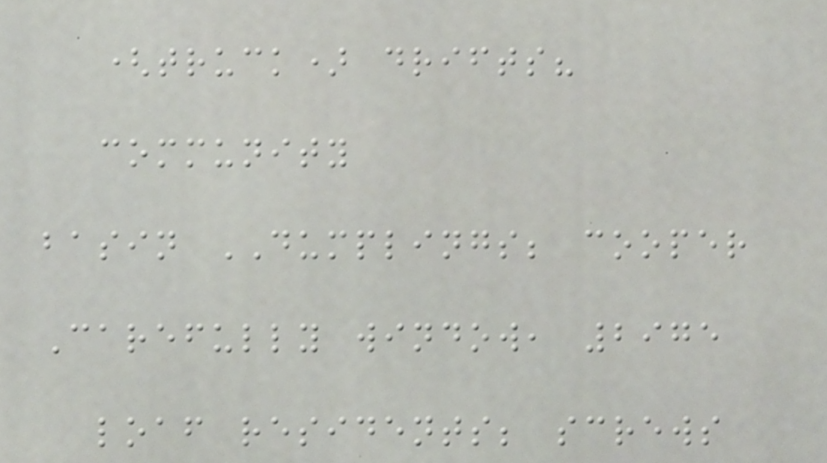(truck) drifts?
community
basin DUMPLINGS; cooper
Carefully window, 2975
loaf residents; screws
